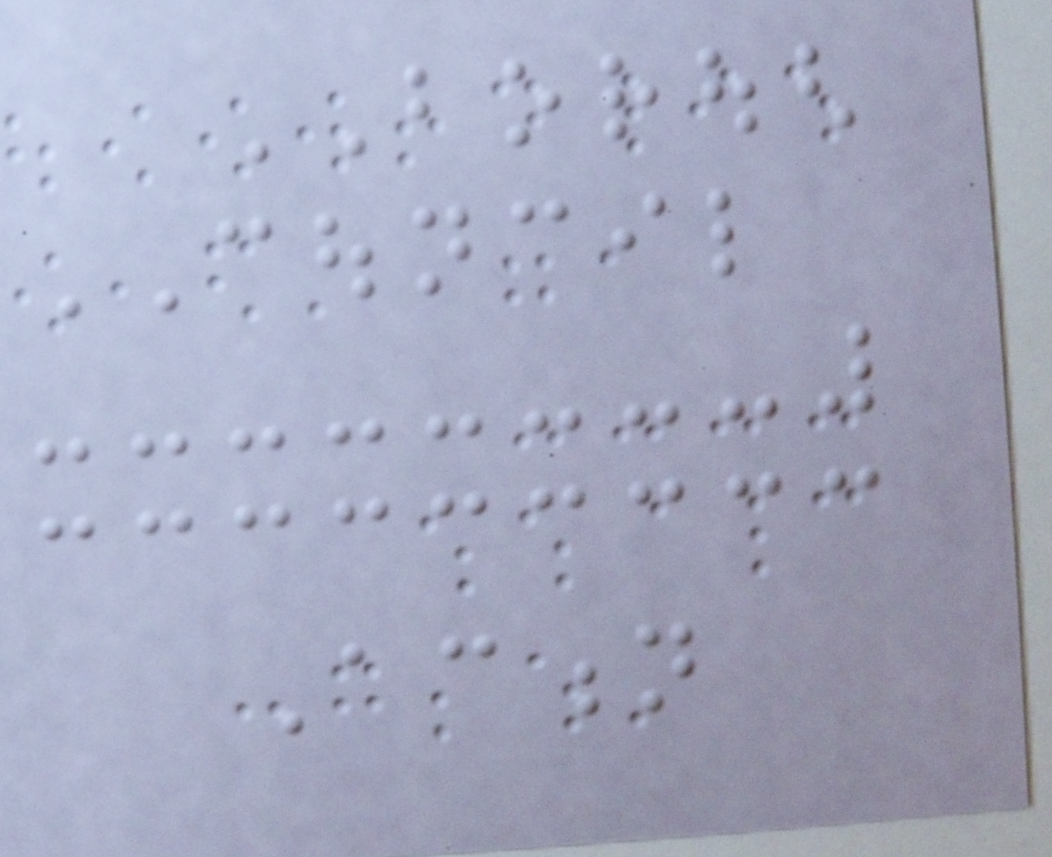BOROUGH
COUNCIL
Action
